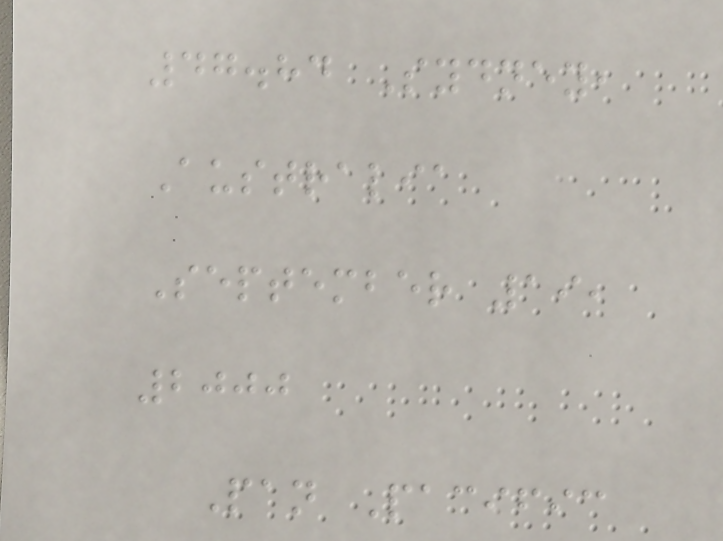47.84 Sydney,
Australia
September 19,
2000
Pan Pacific
